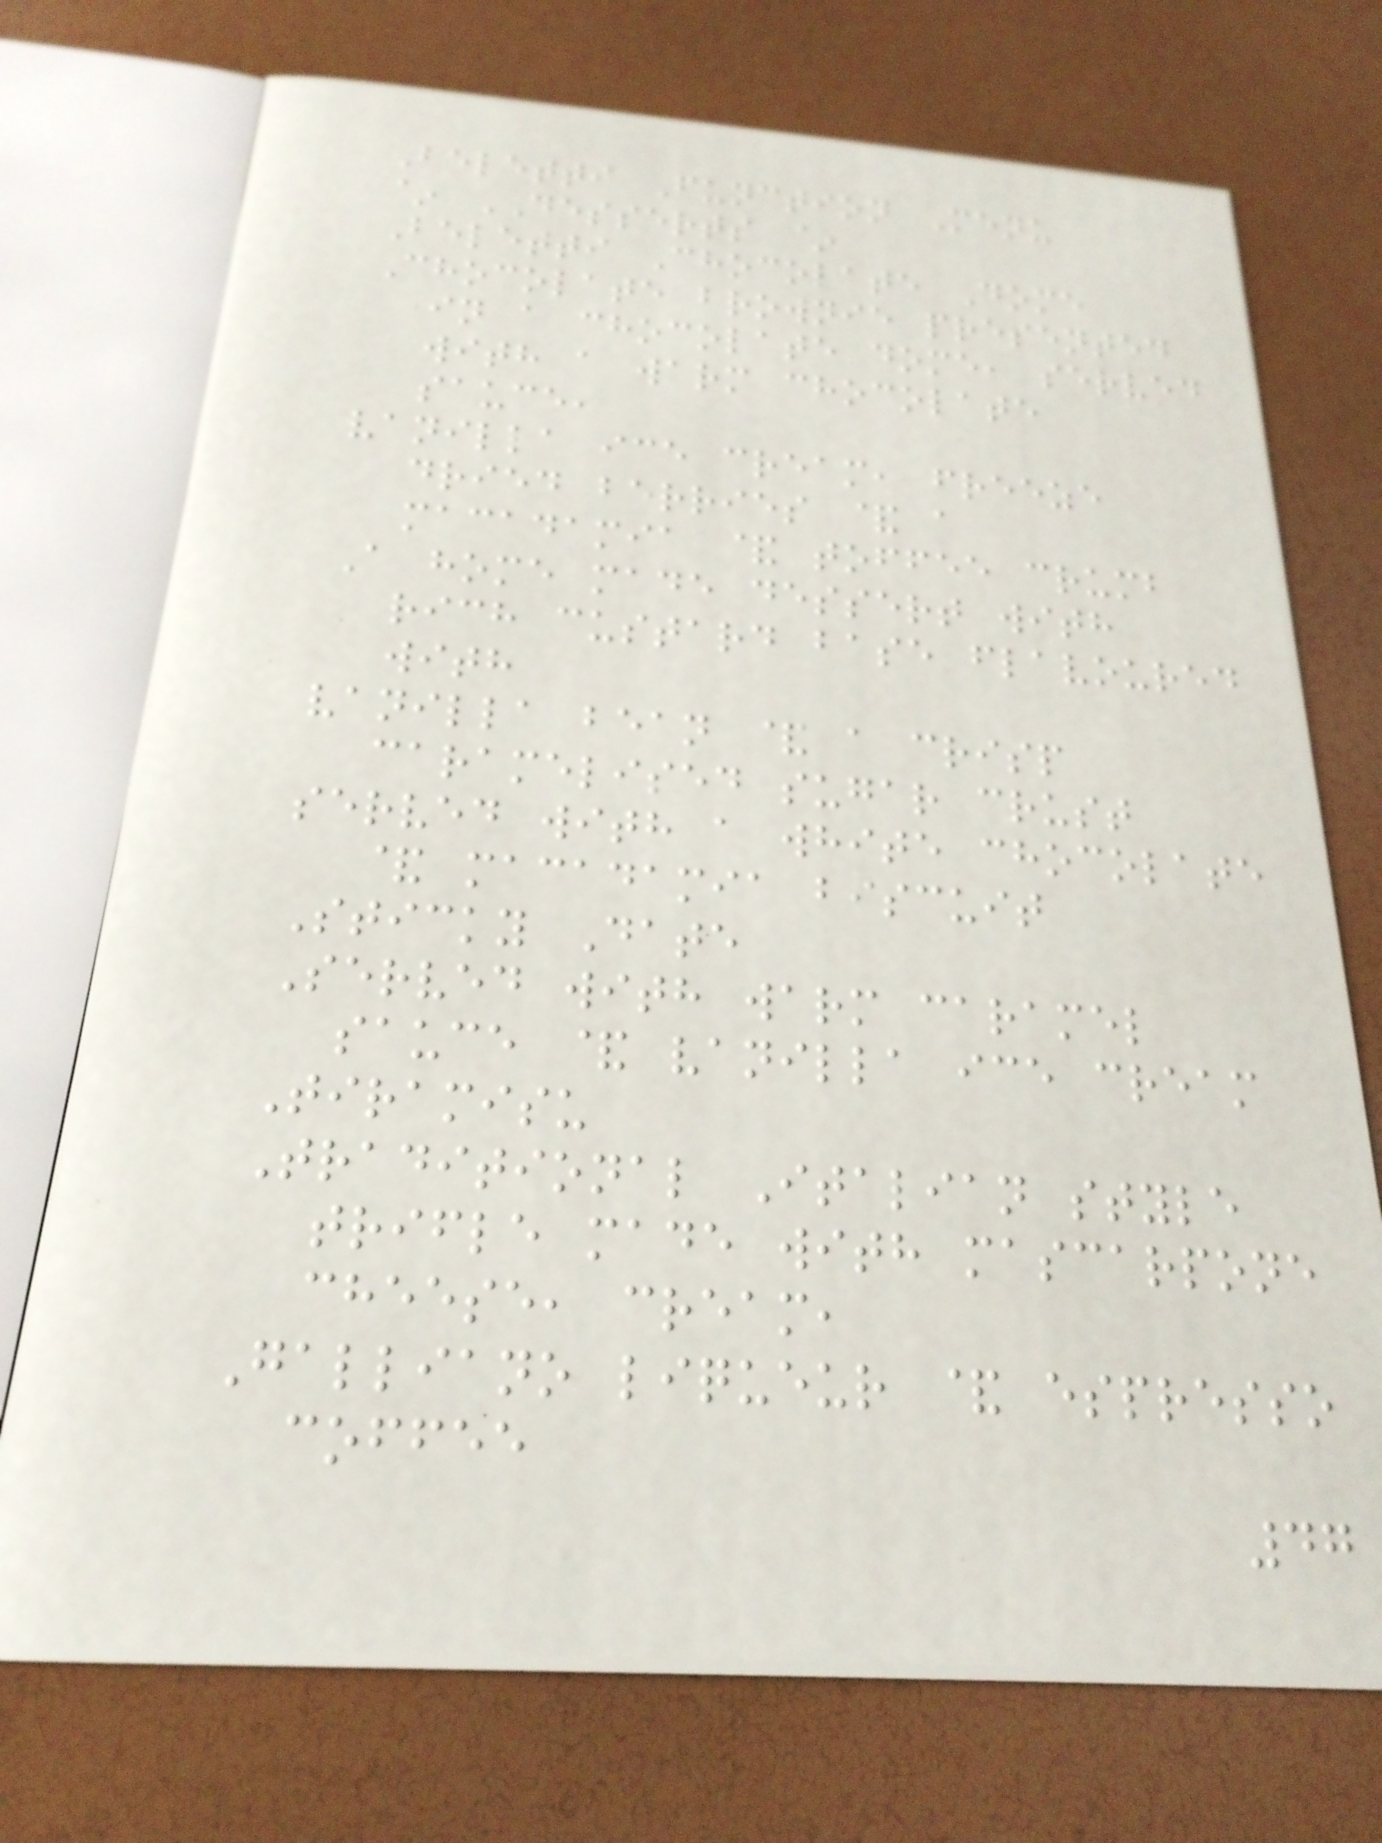Beletti Function Menu
~ DESSERTS ~
Beletti Chocolate Dome
Chocolate brownie presented
in a chocolate dome, served
with a warm chocolate
sauce,
vanilla ice cream, freeze
dried berries & a
macadamia & toffee crumb
A home made dessert with
rich custard base flavoured
with
vanilla bean & a crisp
caramelised sugar crust
served with a white chocolate
& macadamia biscuit
Sticky Date
Served with warm caramel
sauce & vanilla ice cream
Tiramisu
Traditional Italian style
trifle made with mascarpone
cheese, cream,
Galliano liqueur & espresso
coffee
47
